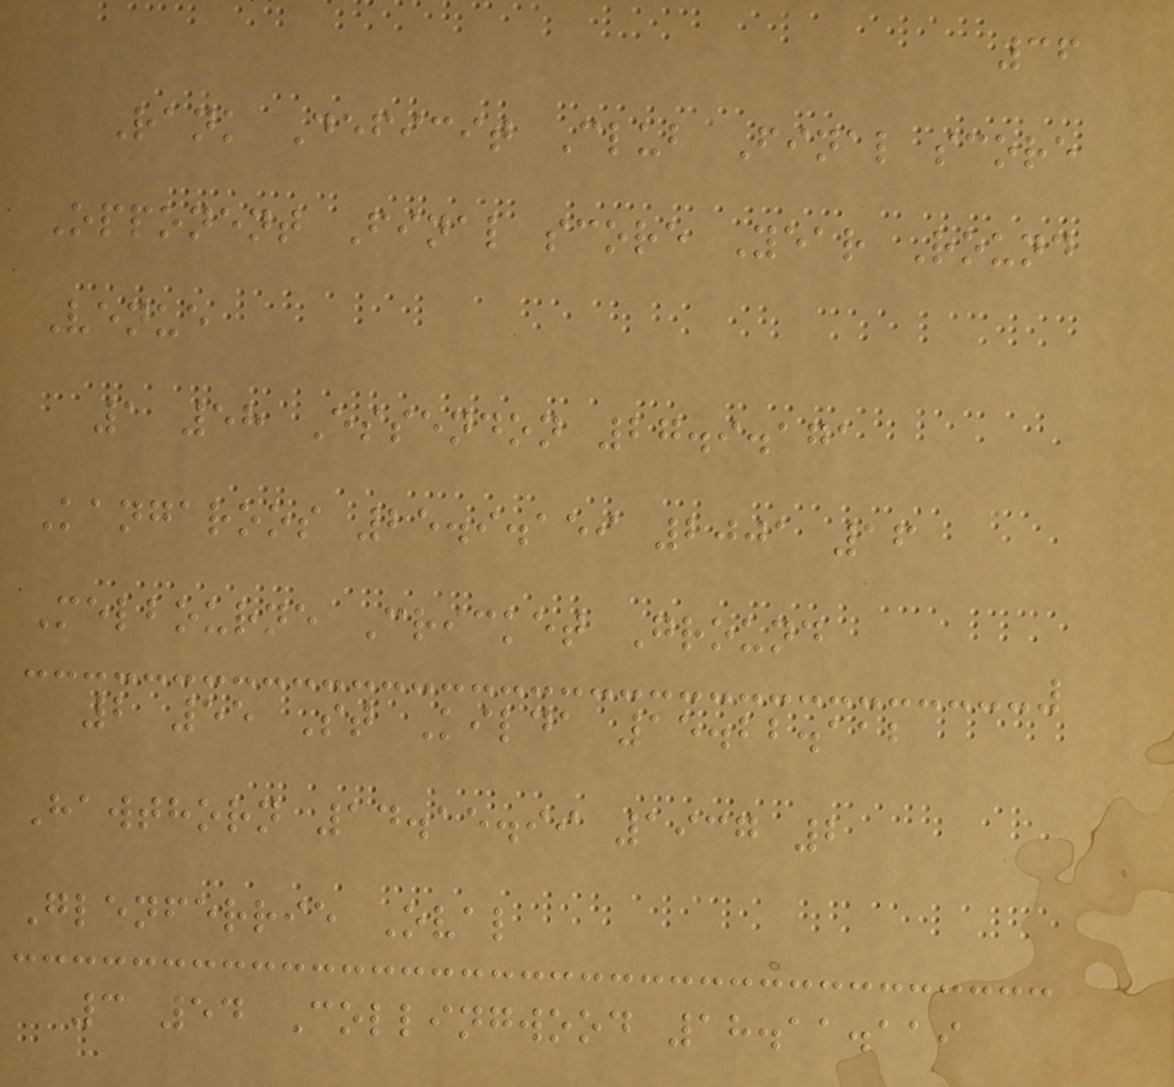36
Rank Deficit Club Final score
Opponent Final score Year Round
Venue
1 58 Essendon 27.9.171
Kangaroos 25.9.159 2001 16
Melbourne Cricket Ground
2 55 St Kilda 15.22.112
Hawthorn 14.15.99 1937 2
Glenferrie Oval
3 54 Collingwood 18.11.119
